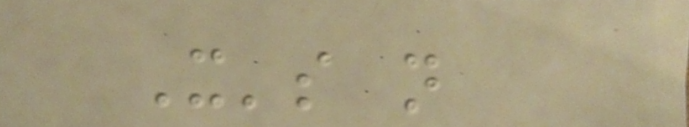It's not
